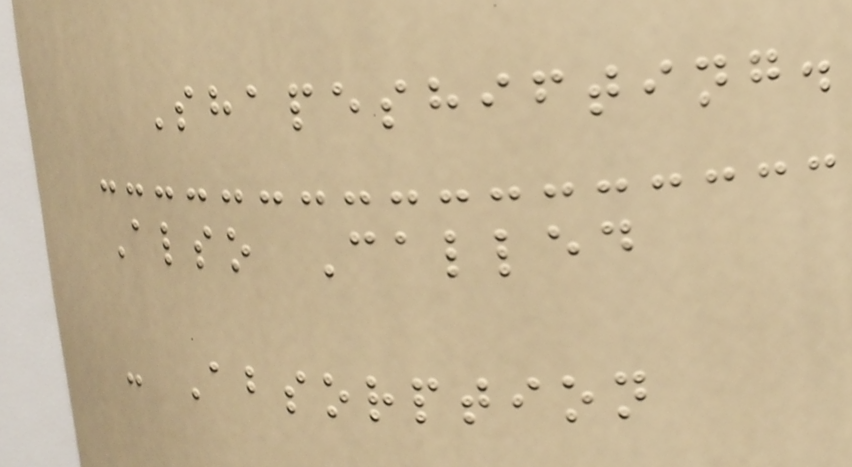Shapeshifting.
Also Called
- Absorption
